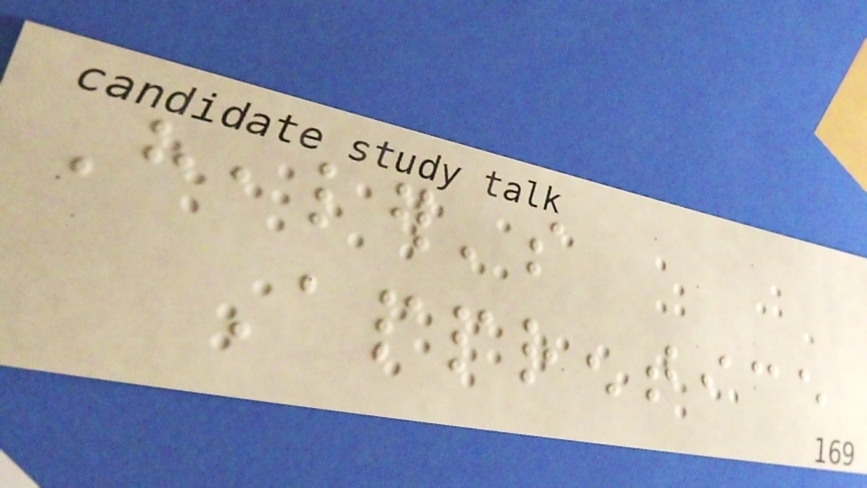Healer's
Apprentice
